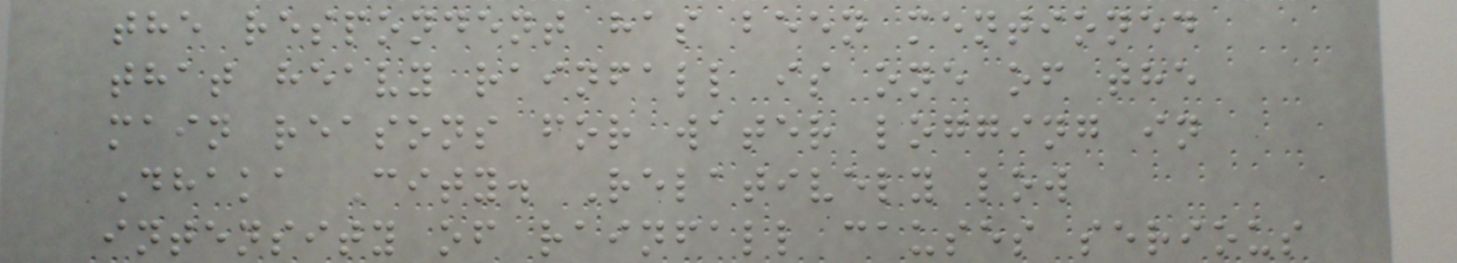the respondent has been mentioned
that heavy rainfall is one of the
main reasons for water logging in
Dhaka City. Relatively low
intensity of rainfall causes serious
